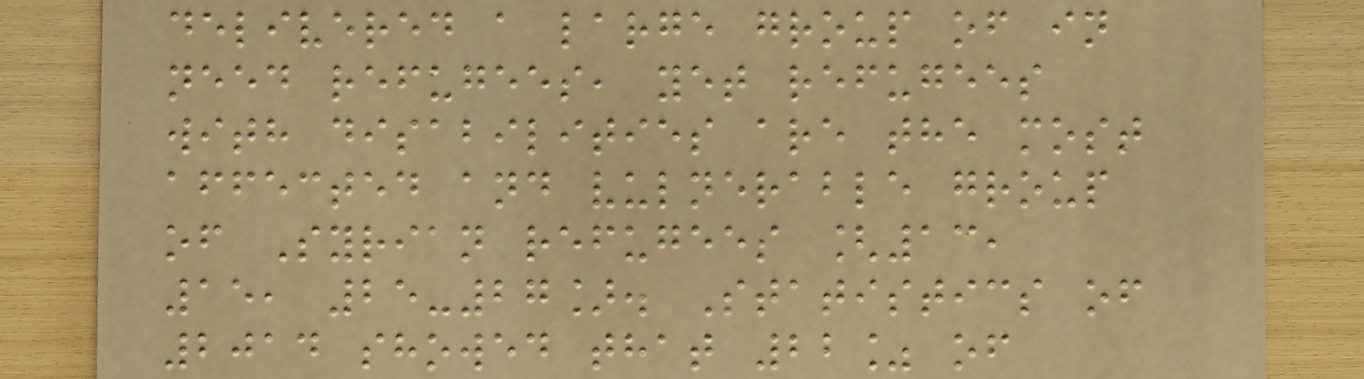delivered a large group of in
need refugees, yet refugees
with disabilities are the most
affected and vulnerable group
of Syrian refugees [13,
15, 25-27]. Statistics of
2014 showed that 22% of
